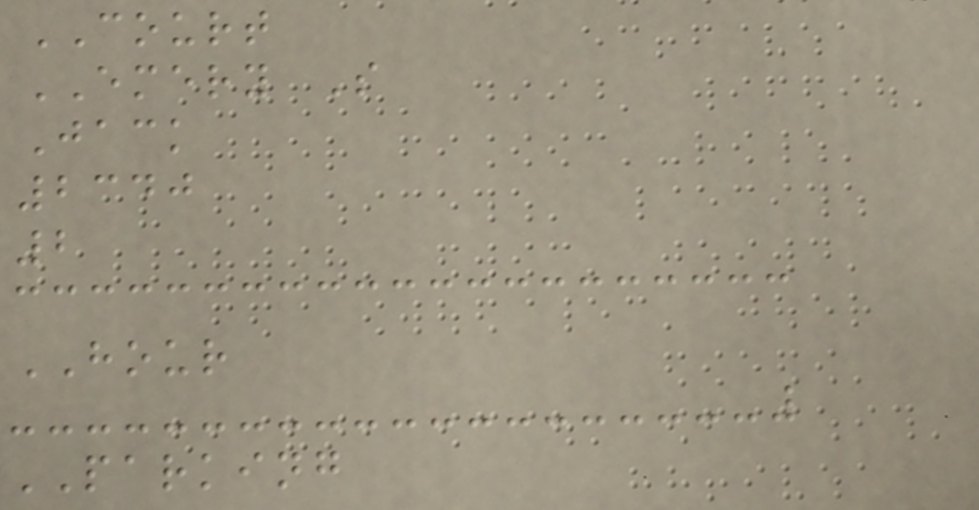COURT
EMERY S
Jack
2340
2
HOUR
PARKING
